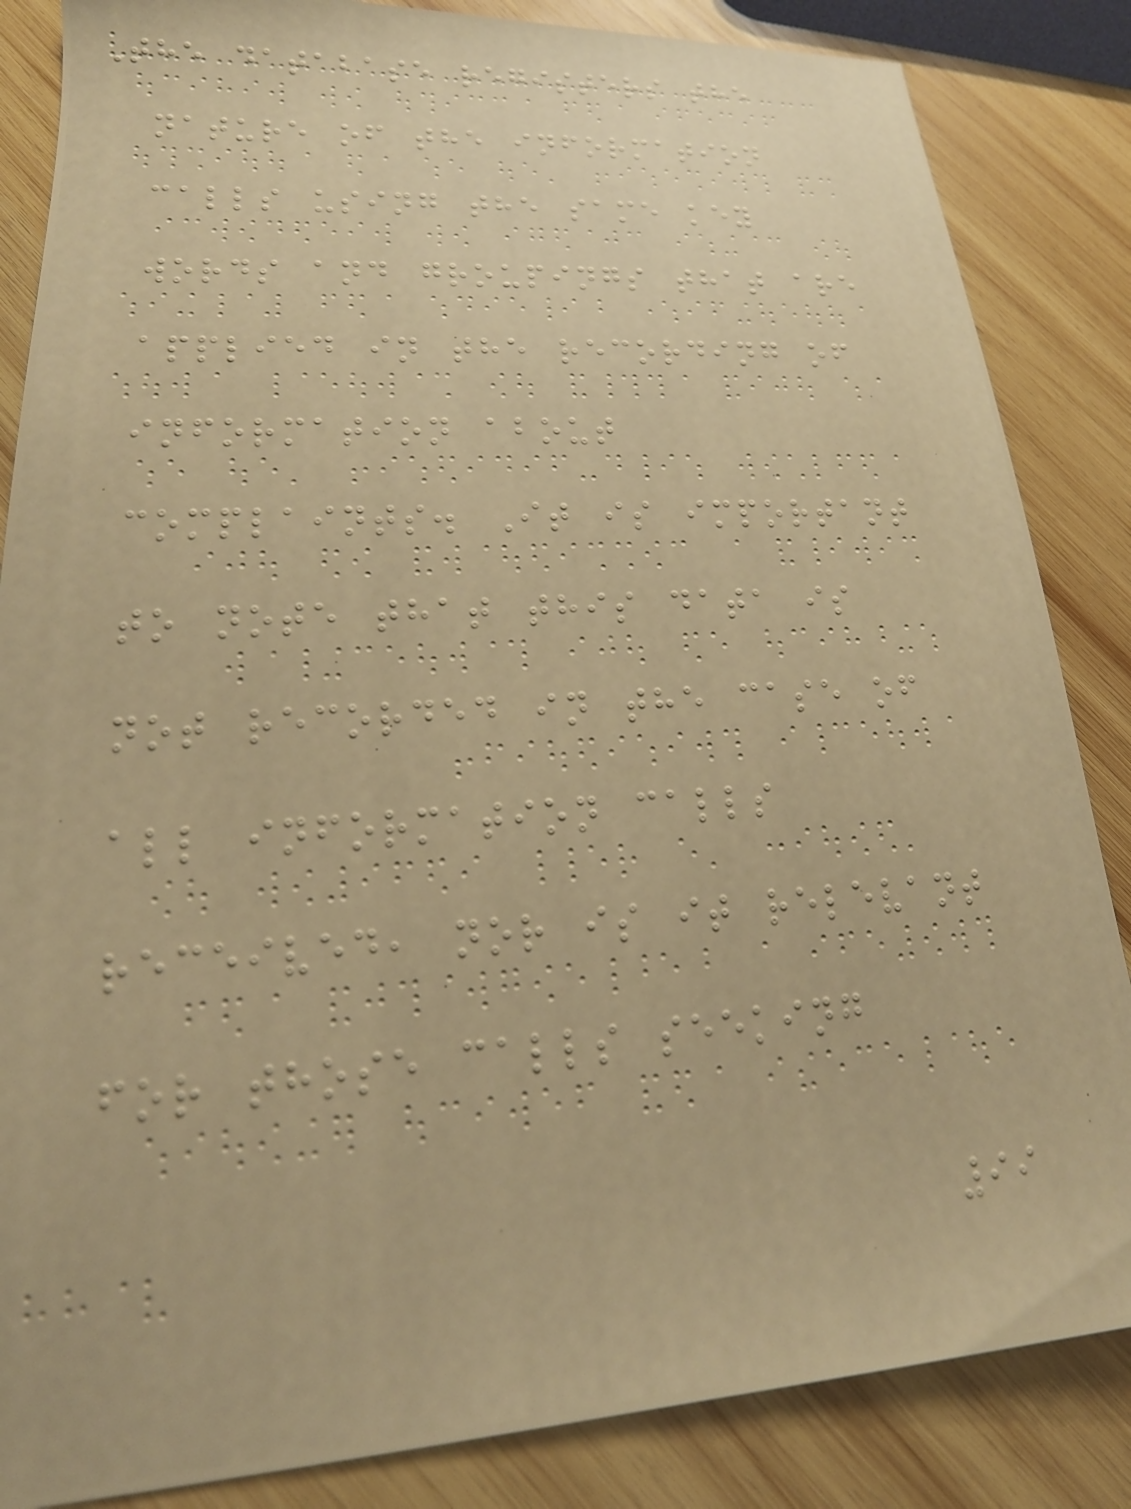The database registers the
nature of the information
calls using the same key
words and groupings that are
applied in the recording of
information about
complaints. It is important
to note that this data is
not recorded in the case of
all information calls
received, nor is it relevant
for those calls seeking
99
